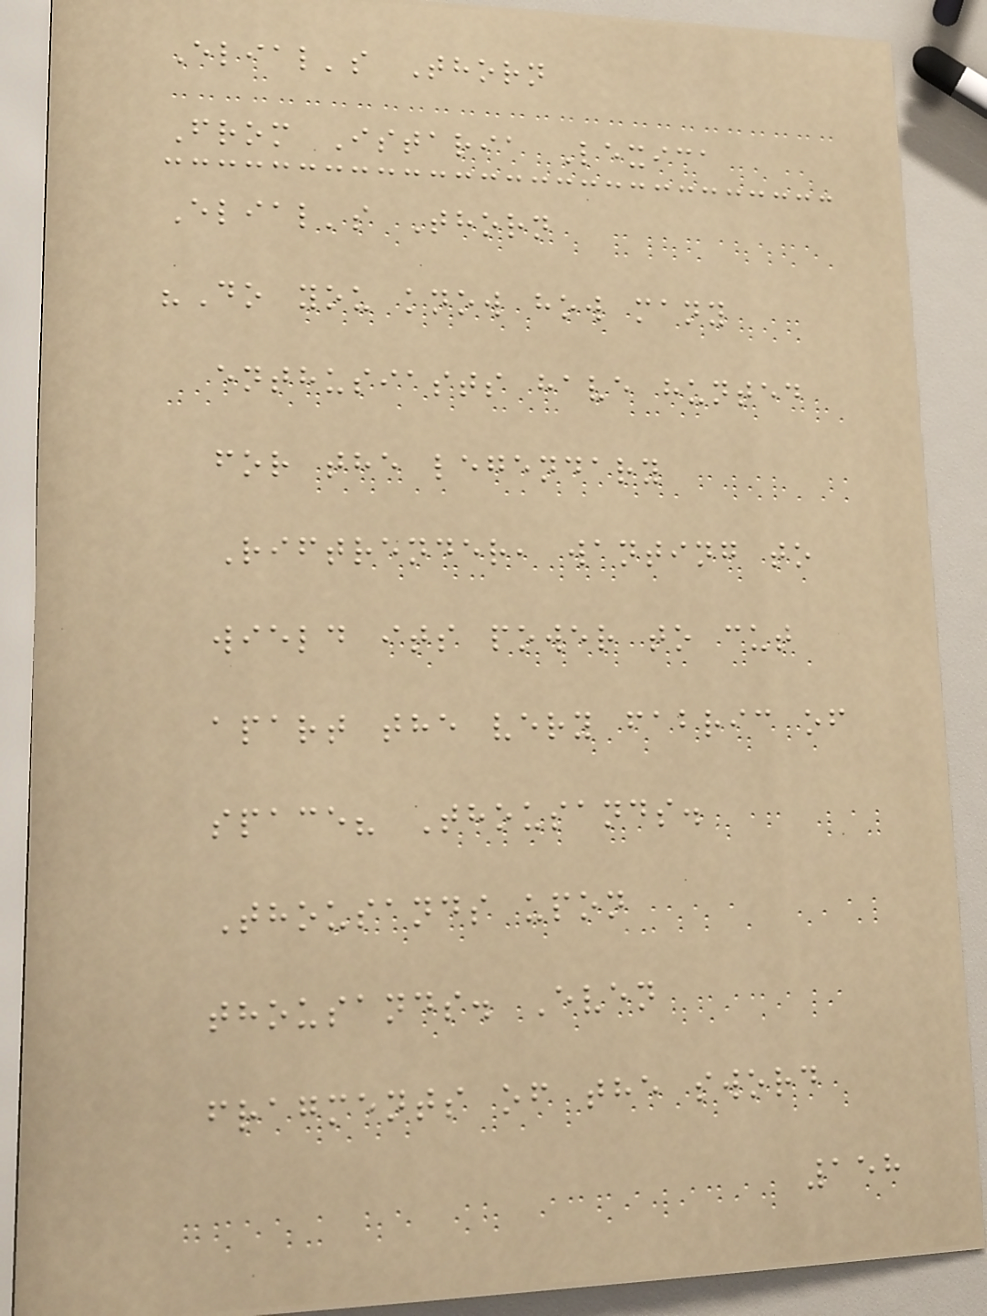Elial's Thorn
From Istaria Lexica
Elial's Thorn
"Do you know how many
enthusiasts have hunted
for the legendary
Riftrender, wanting to
wield its power to cut
apart the very fabric of
space? Thousands.
Thousands upon
thousands. Even
fragments of the sword
158
